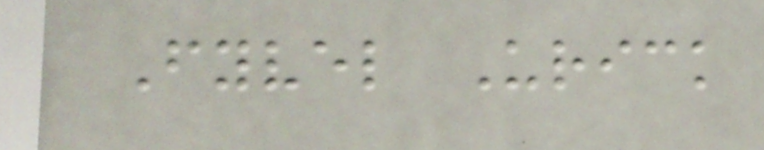Fyvel Urick
